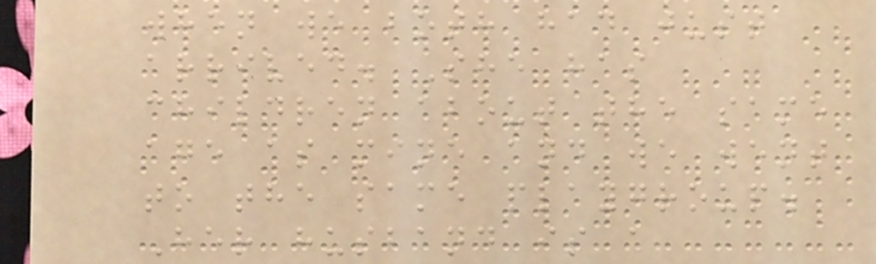when we both had just
arrived. She has
children about the same
age as mine and we went
to the same playgroup.
Her husband is a
